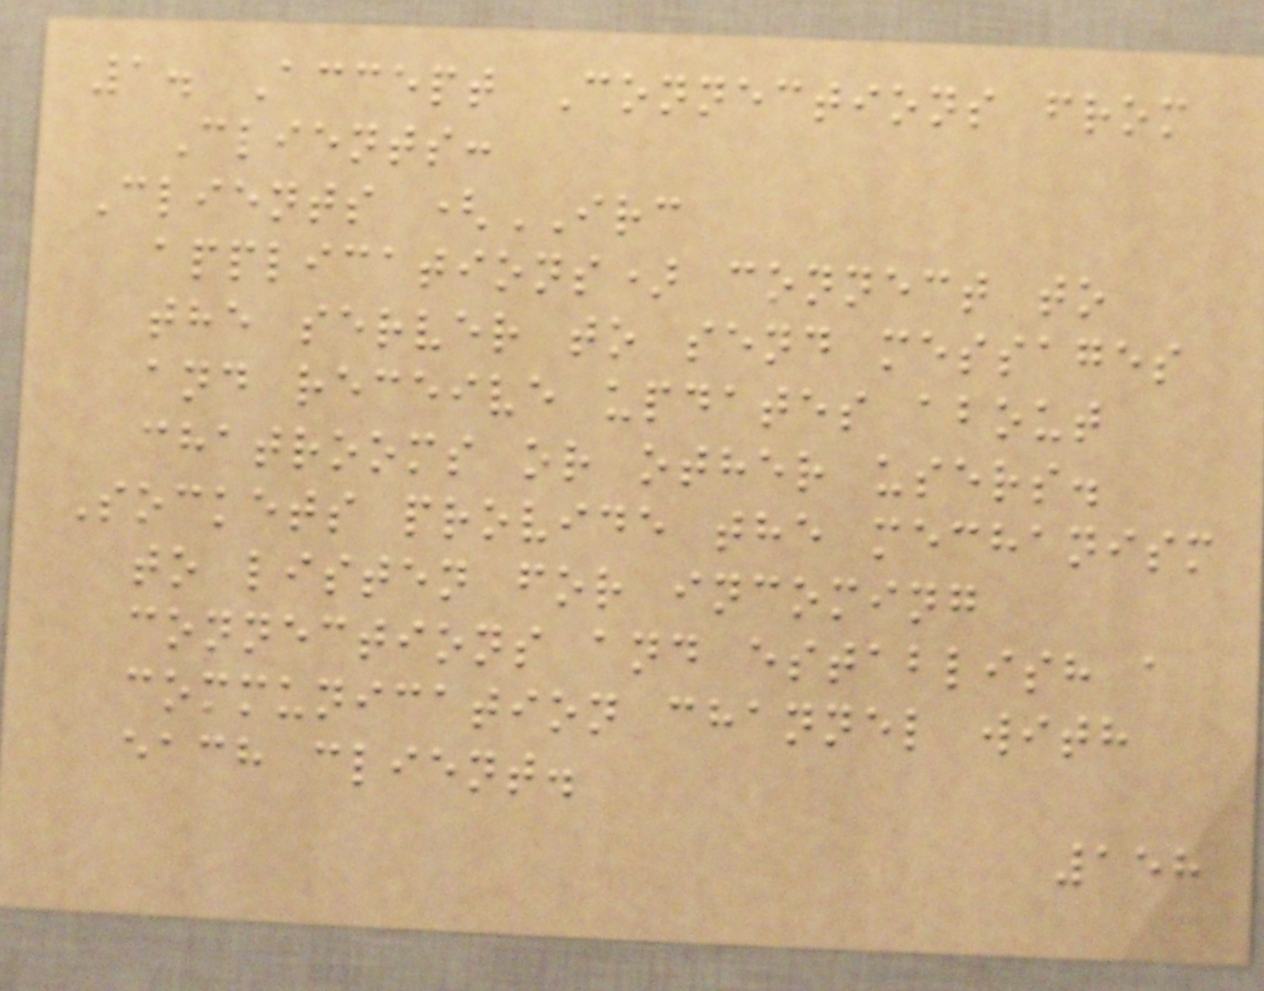1. Accept Connections from
Clients:
Clients (IRC
applications) connect to
the server to send messages
and receive updates about
chatrooms or other users.
Sockets provide the mechanism
to listen for incoming
connections and establish a
communication channel with
each client.
158
